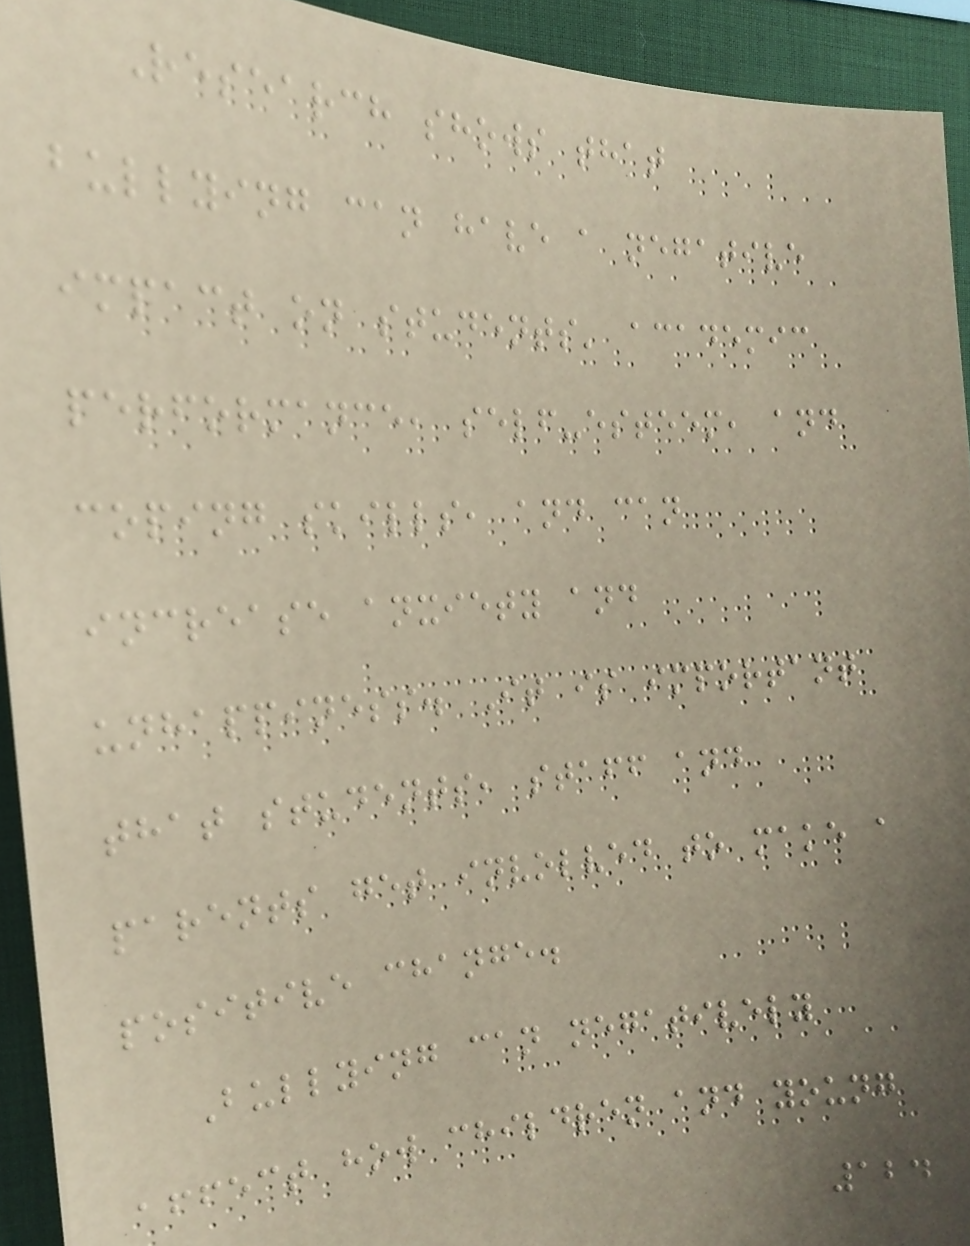Research shows that
bullying can have a negative
impact on students' academic
performance, self-esteem, and
coping skills, and can
increase anxiety and
unhappiness. It is important
that students, staff and
parents get involved to make a
positive change.
Bullying can negatively
affect how children and young
124
